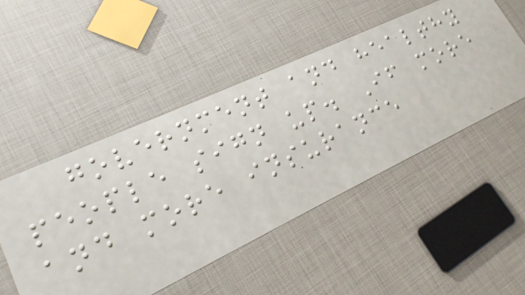government and healthy
people sign up. If more
and more insurance
